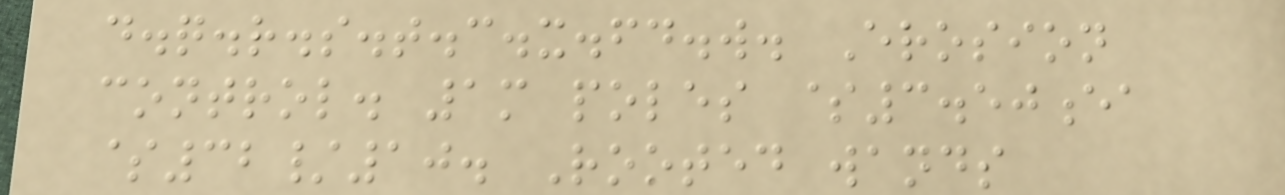d.q.r.s.t.c.x.fd.w. Erosion
control. 1m poles $3.50ea
$32/10. Rooted wands
